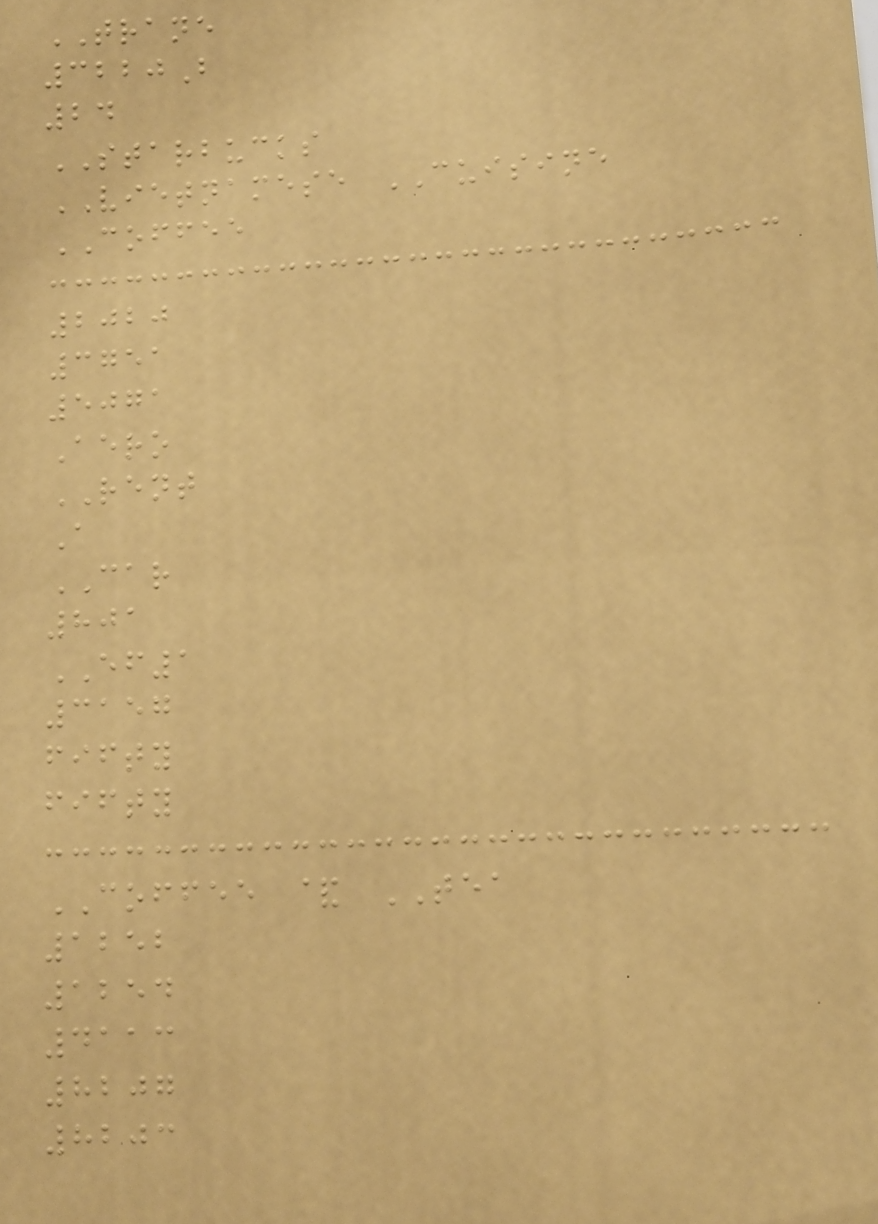TRANE
3220B
24
STARBUCKS
VIETNAMESE CUISINE
COFFEE
2020
3751
5071
Aero
RENT
A
CAR
801
EF1
3157
fifty
fifty
COFFEE & TEA
1252
1254
4113
8207
8203
